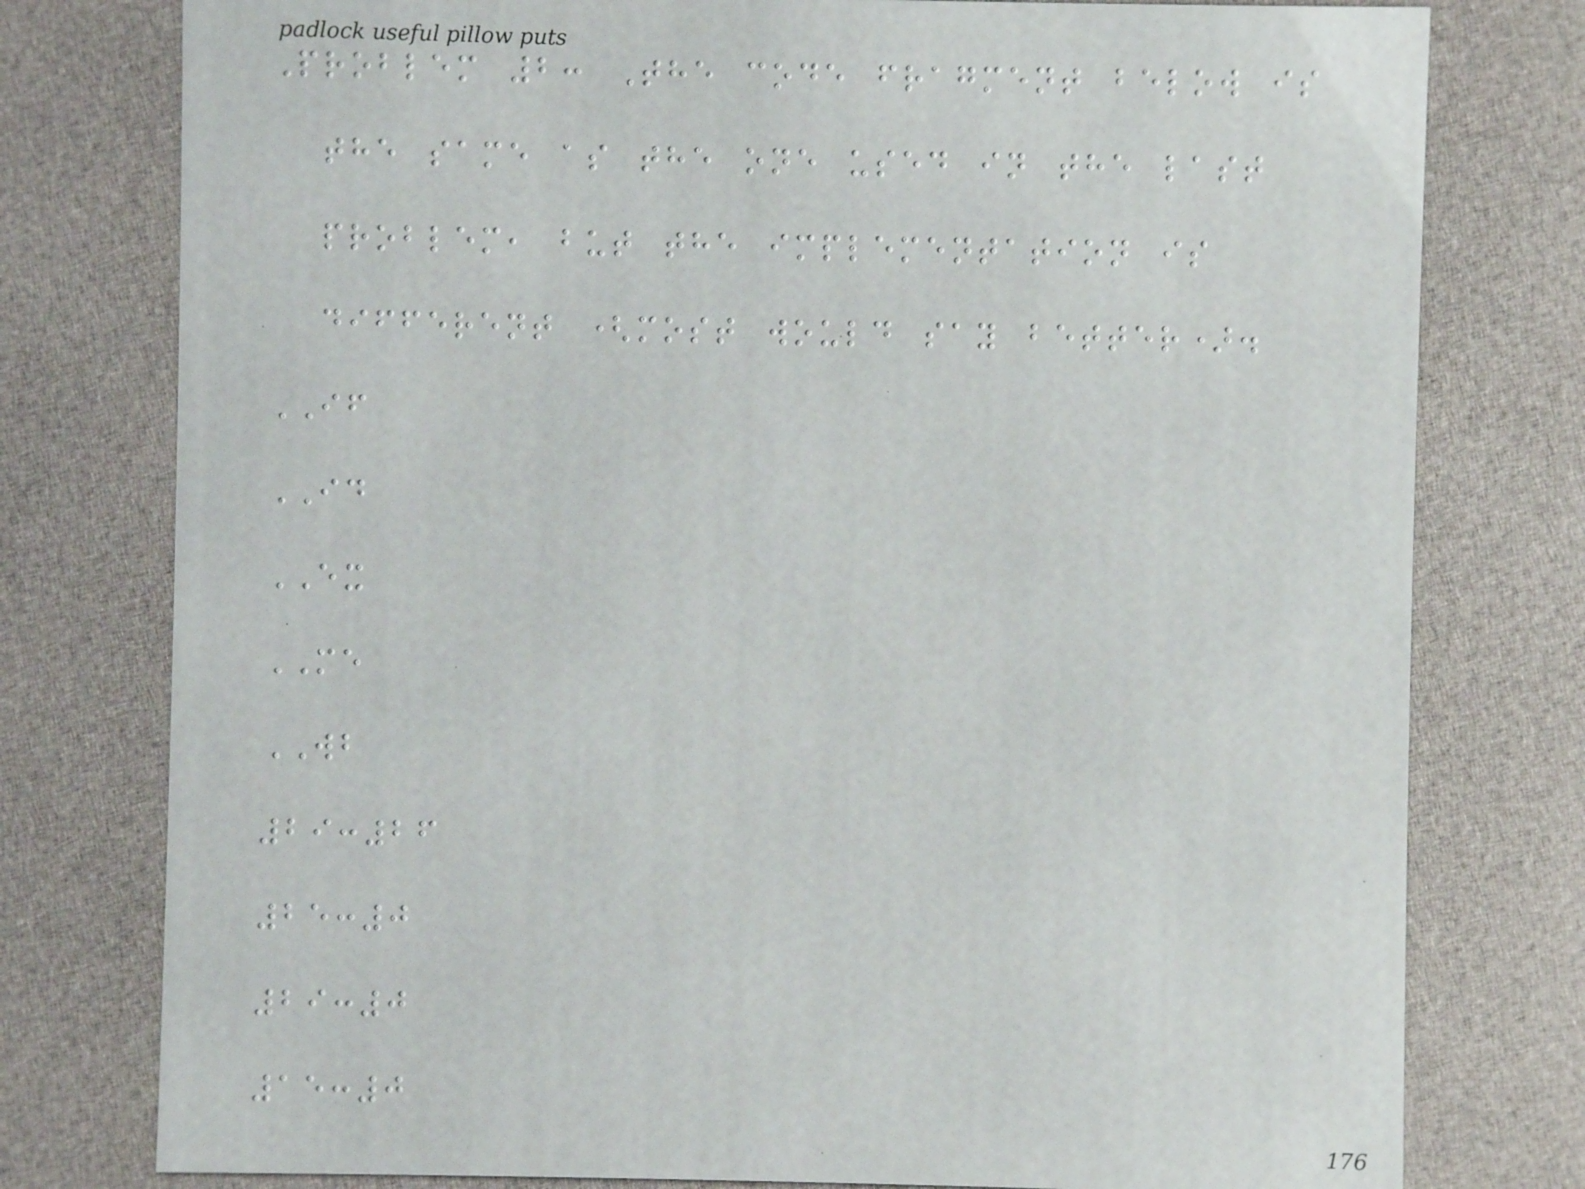Problem 2: The code fragment below is
the same as the one used in the last
problem, but the implementation is
different (most would say better).
IF
ID
EX
ME
WB
29:26
25:0
29:0
15:0
